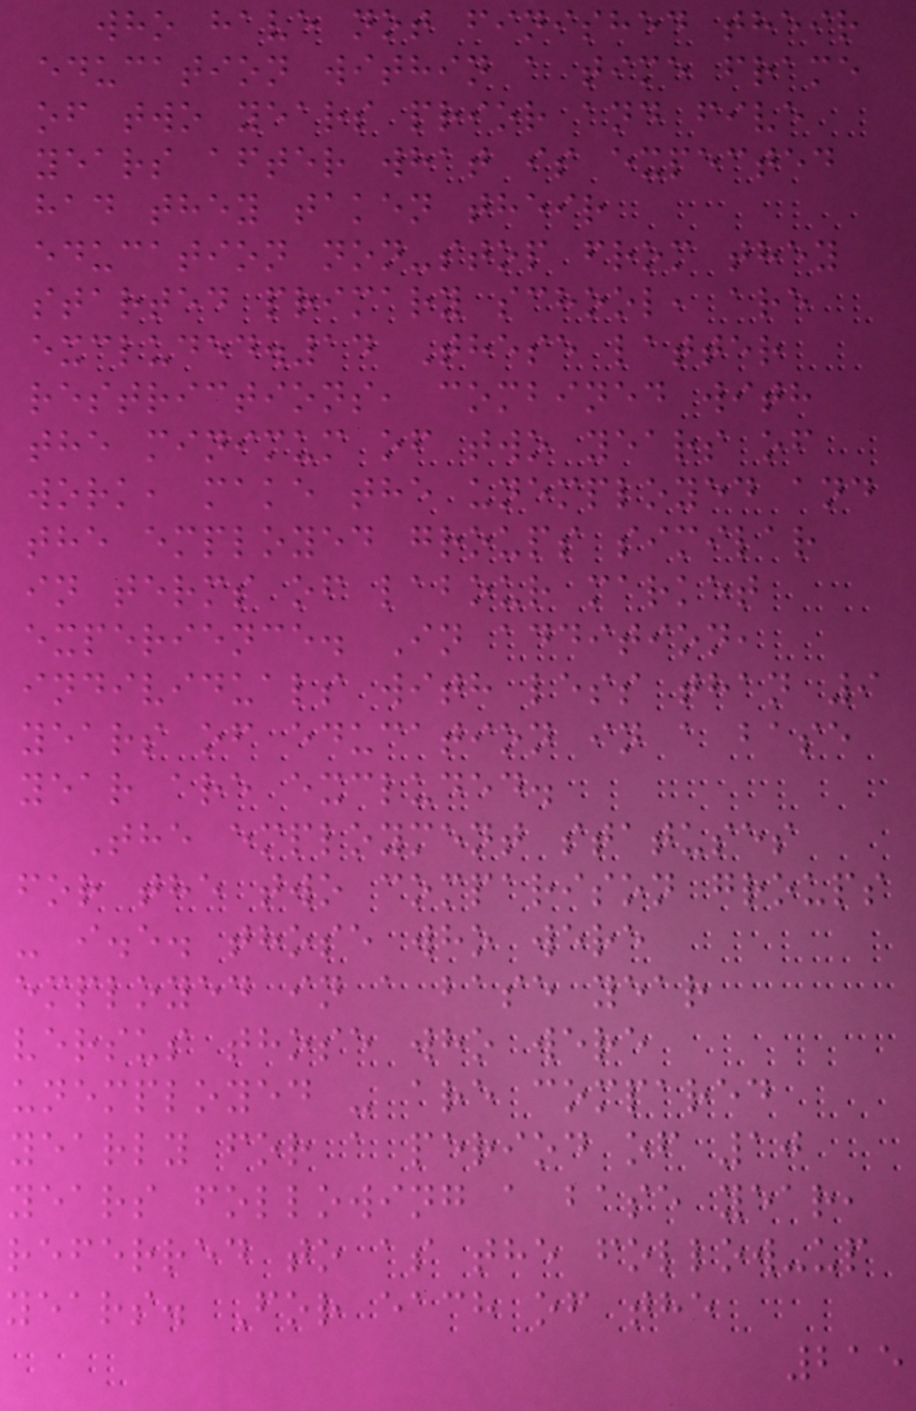who have not finished their
education within a time frame
of two years prior and five
years after what is expected
had they taken their
education non-stop from they
started primary school, are
excluded.14 These latter
restrictions, combined with
the minimum of two years of
work, make the unemployed and
the employed groups similar
in terms of labour market
experience. In addition,
individuals with less than 9
years of education in a base
year are excluded.
The employment statuses
for the two comparison groups
- i.e. those who were
employed in a base year
versus those who were
unemployed - are compared
yearly for a period of 10
years following a base year,
referred to as the follow-up
years. For each of the
215
